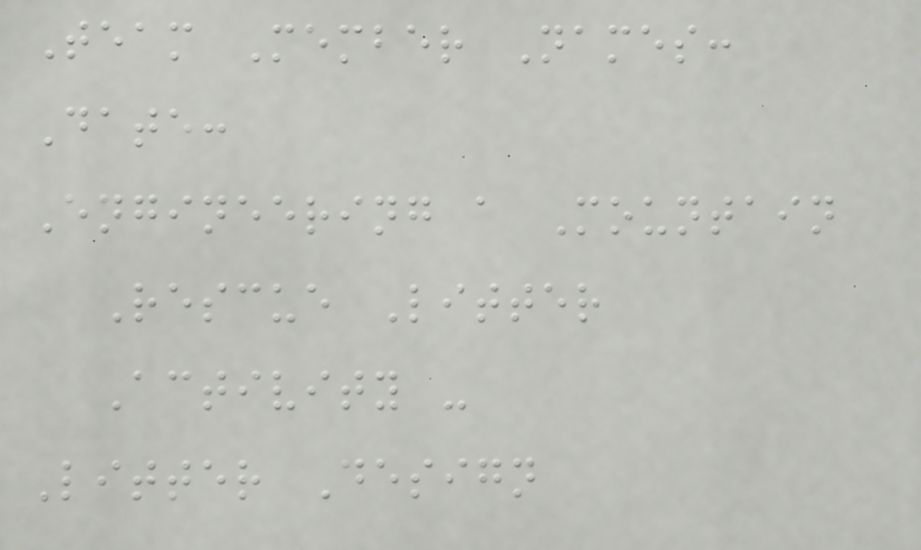Team Member Names:
Date:
Engineering a Mountain
Rescue Litter
Activity -
Litter Design
